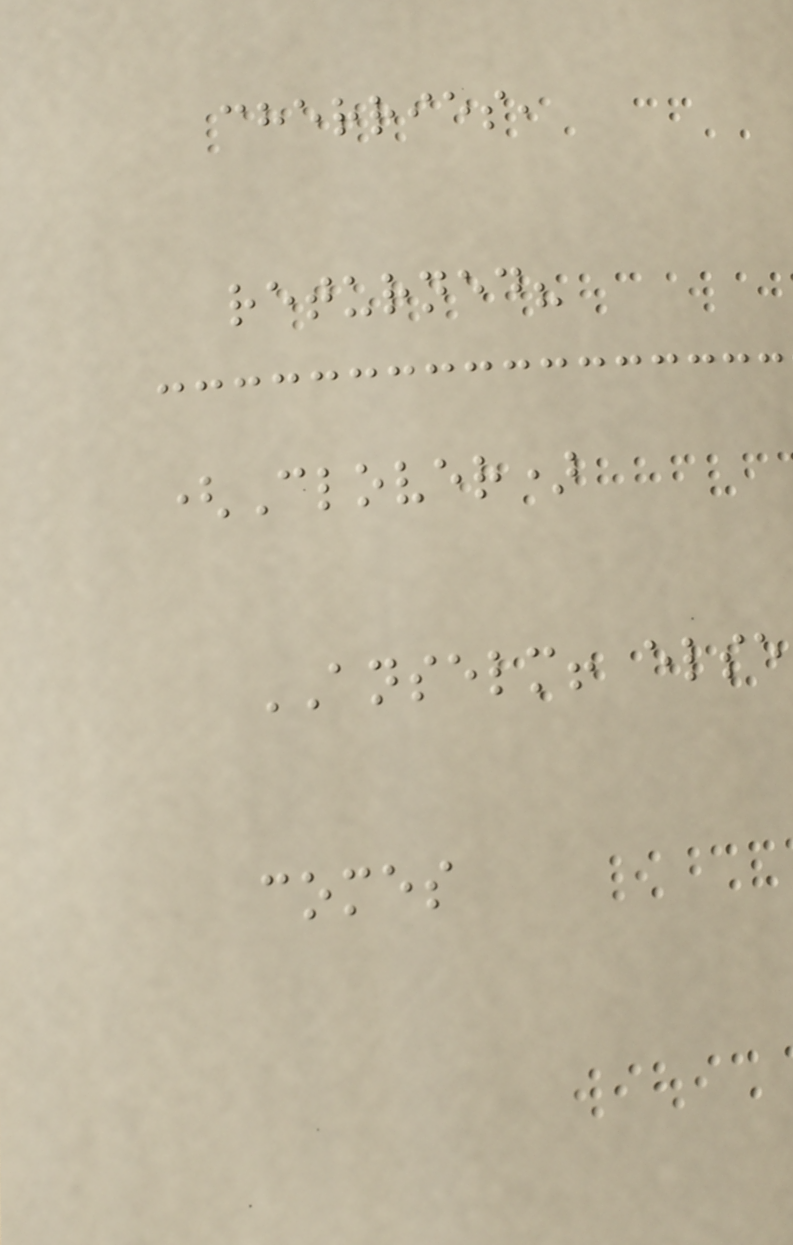cherries,
returned?
(Clover)
ANSELM! else
comes
